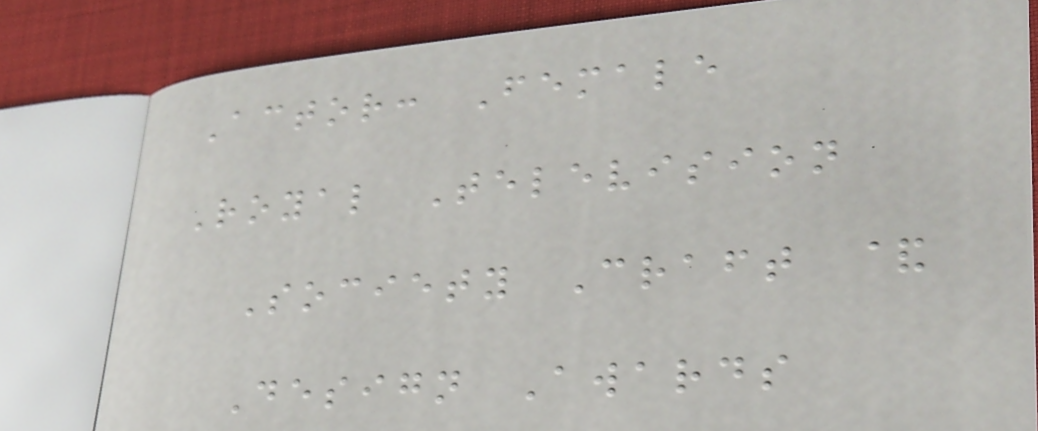Actor: Female
Royal Television
Society Craft &
Design Awards
